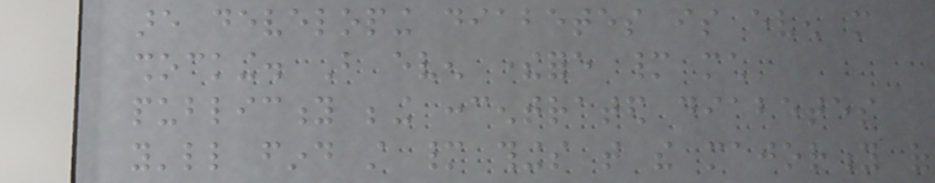are developing diabetes is even more
shocking. But even therefore many much
publicity being concentrated diabetes
you'll find still many things that the majority of
